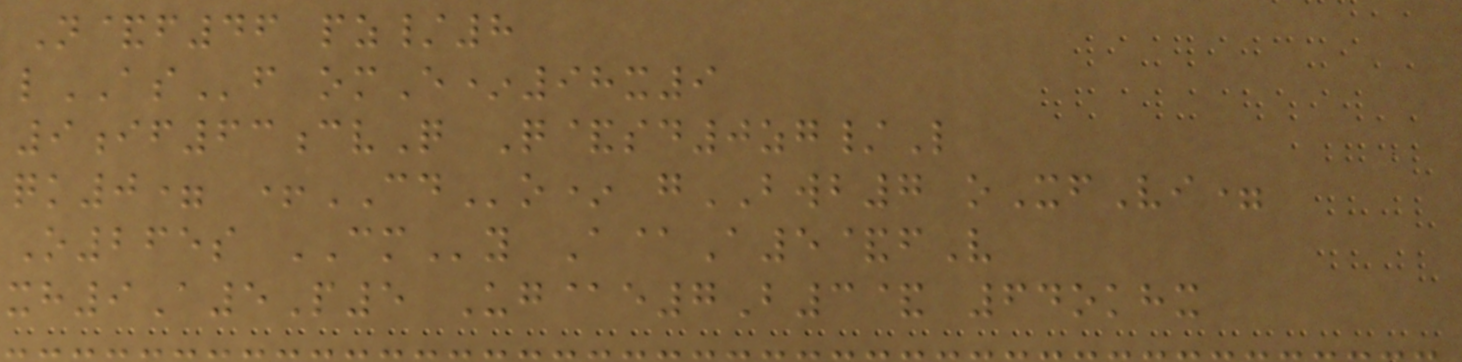N&f46 pz/8
lASf omE*98x9
9if63cvQ Q&sd0zg/L
qk0= +CDo* gBWB7 oXfVi=
O265s CMy A@A5&fV
xh9A5P5 Ug@e7B3& 64okhx
